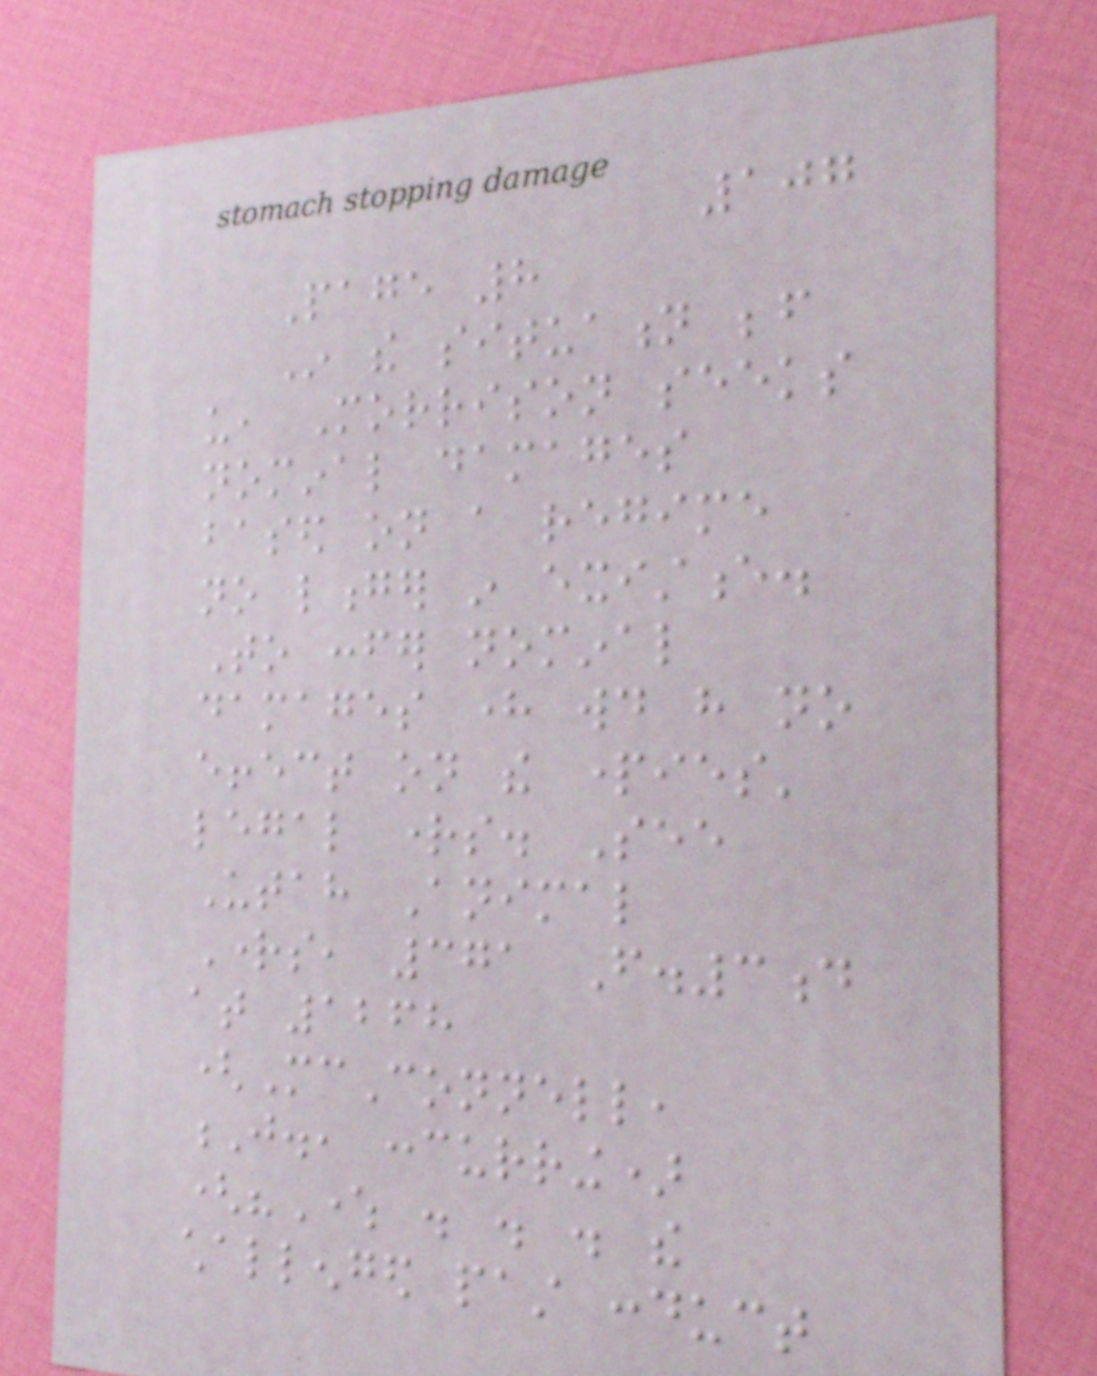107
Page 8
In the situation before
us, Morrison seeks
nominal damages
based on a regime
no longer in existence.
To confer nominal
damages here would have no
effect on the parties'
legal rights. See
Utah Animal
Rights, 371 F.3d
at 1268
(McConnell,
J., concurring)
("Where . . . the
challenged past conduct
